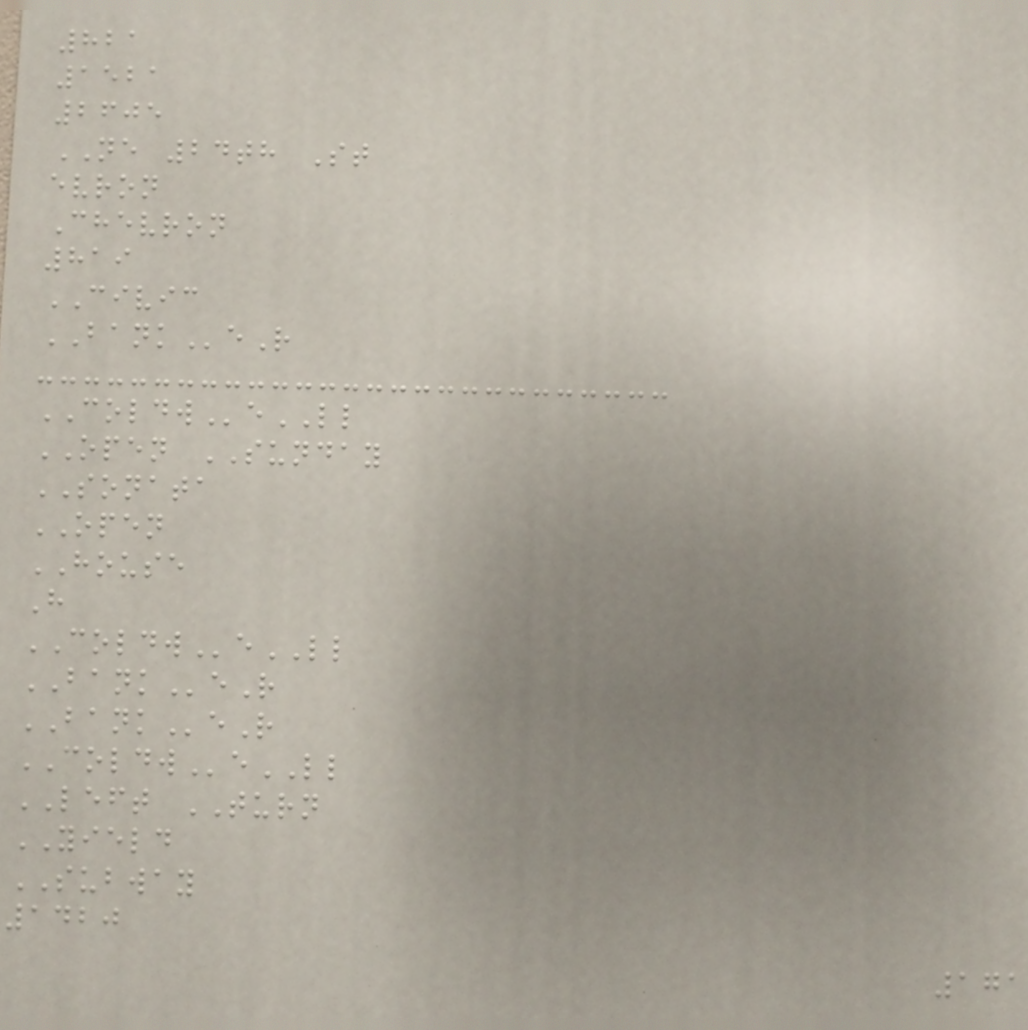821
1521
2605
NE 24th St
evron
Chevron
819
CIVIC
BANKeR
COLDWeLL
OPEN SUNDAY
SONATA
OPEN
HOUSE
H
COLDWeLL
BANKeR
BANKeR
COLDWeLL
LEFT TURN
YIELD
SUBWAY
1420
171
